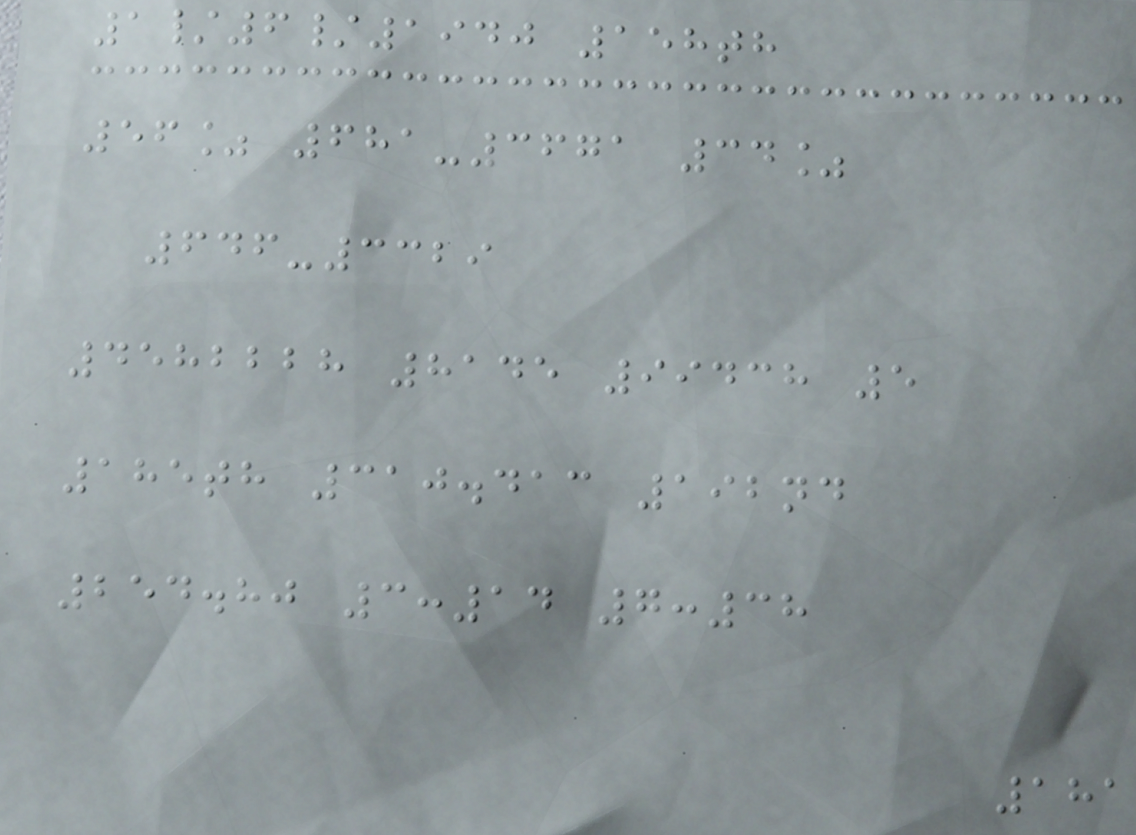1/6/1940 158th
56% 681-3671 34%
646-3329
4582228 8145 99438 5
185th 310.413 192nd
254.80 3:14 7:38
181
